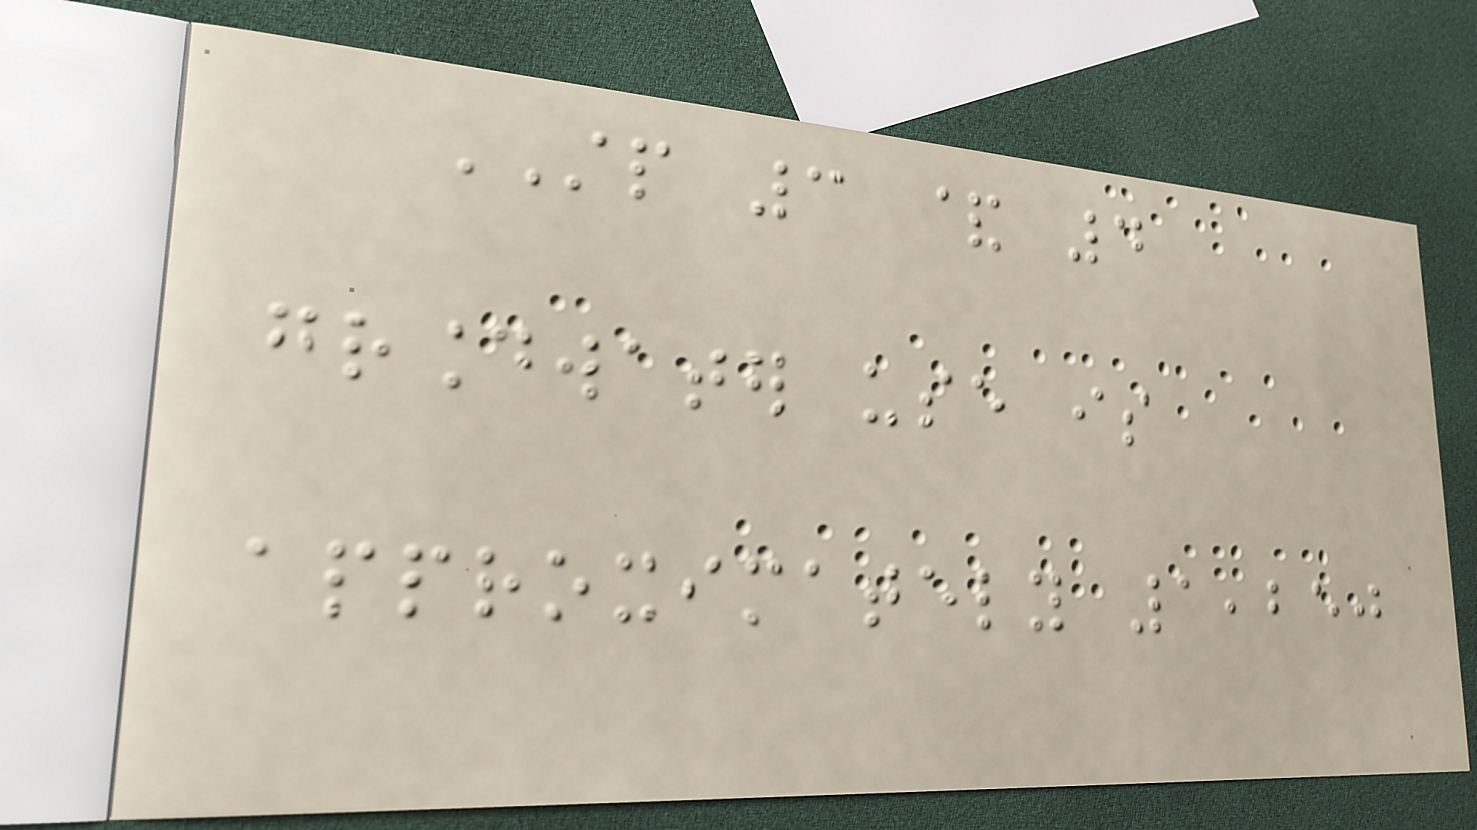STP 3 & 4
groundwater use is
approximately 1,250
